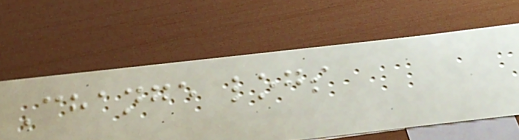Change logs
